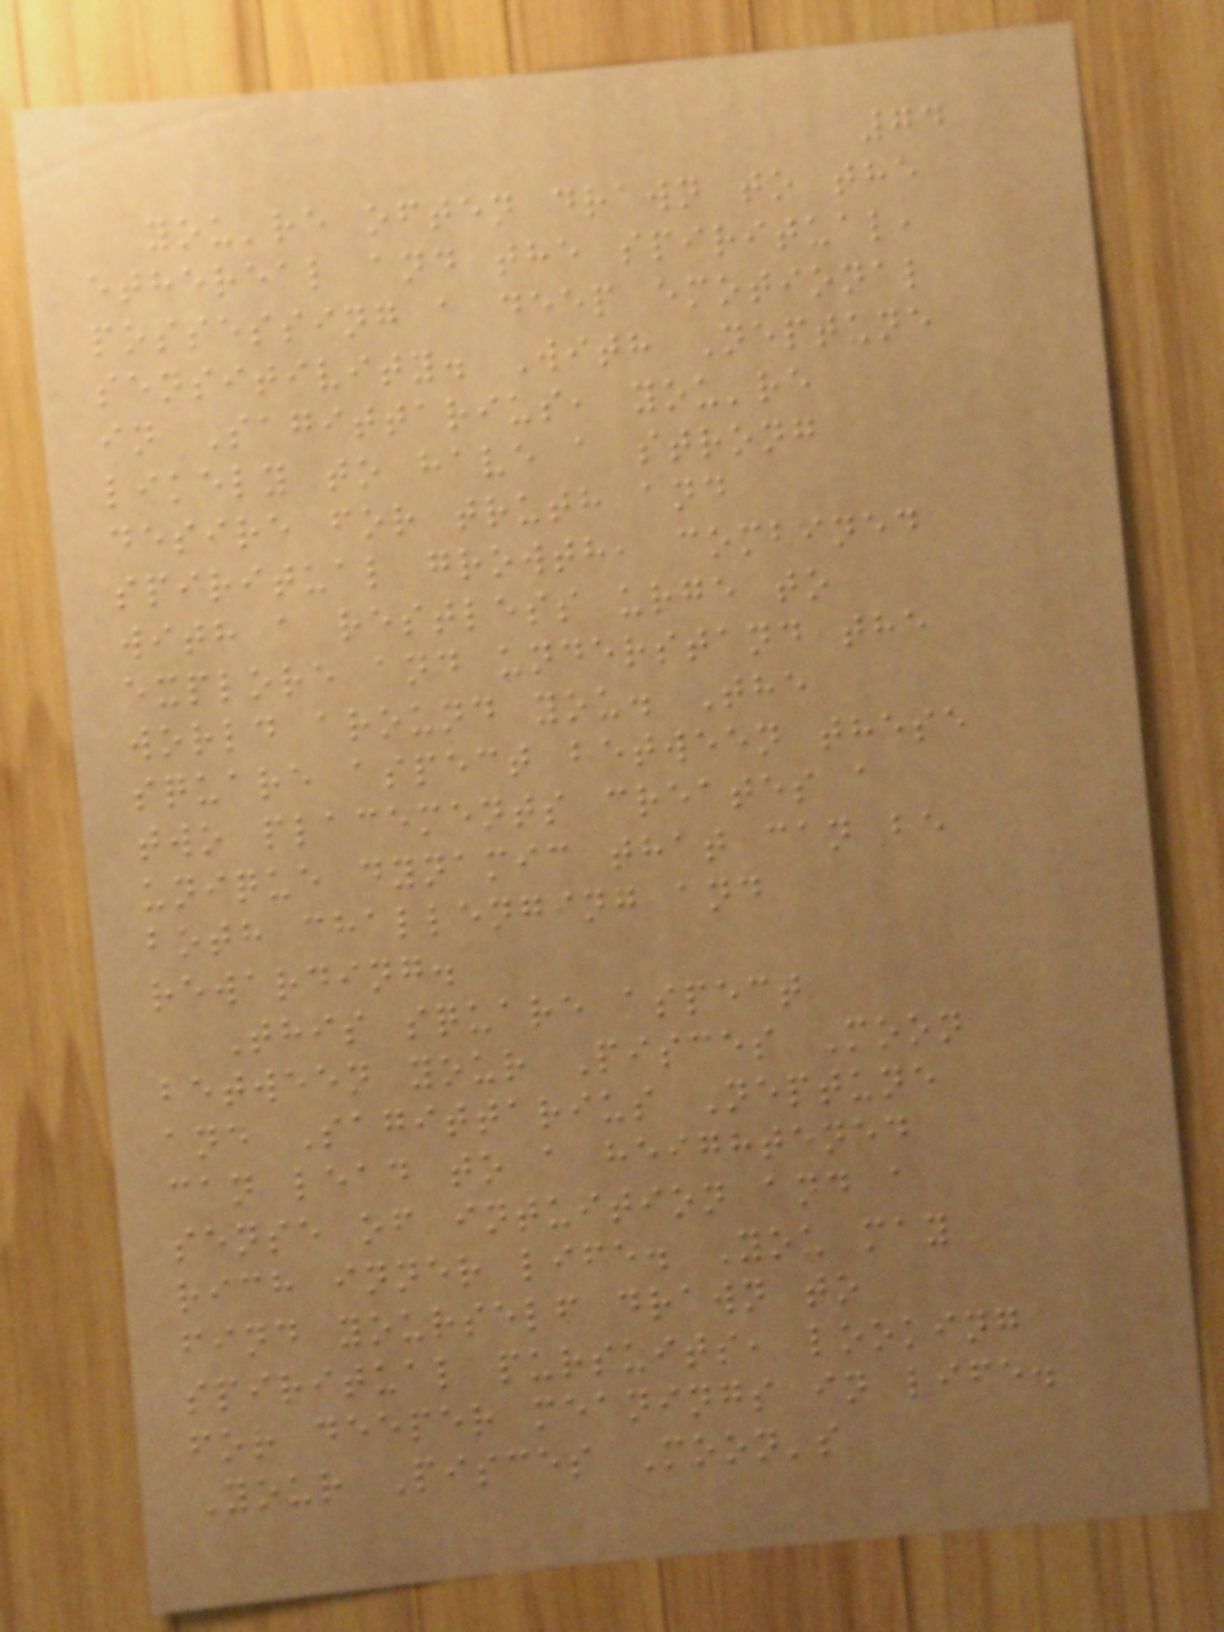74
you're often drawn to the
ethereal and the spiritual,
possessing a deep emotional
sensitivity. With Neptune
in Sagittarius, you're
likely to have a strong
desire for truth and
spiritual growth, combined
with a restless urge to
explore and understand the
world around you. The
square aspect between these
two placements creates a
unique dynamic that can be
both challenging and
rewarding.
This square aspect
between your Pisces Moon
and Sagittarius Neptune
can lead to a heightened
sense of intuition and a
rich inner life. You may
find yourself drawn to
spiritual pursuits, looking
for deeper meanings in life.
Your Pisces Moon's
